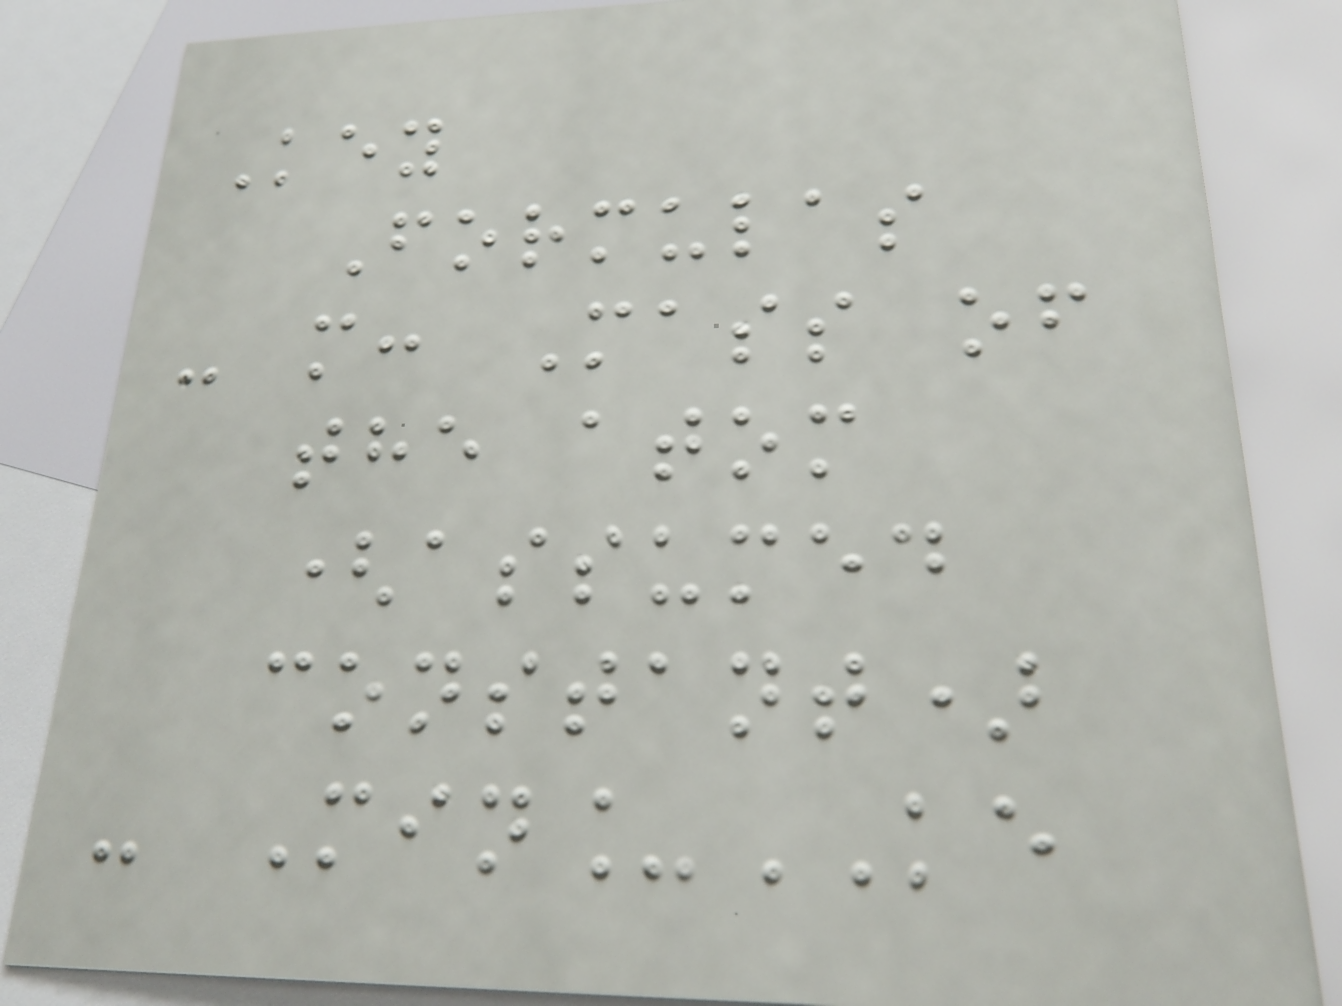Key
Formulas
- m: Mass of
the atom
(assumed
constant)
- Min_KE
